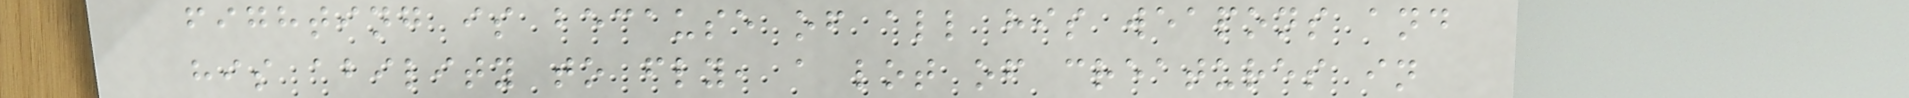fighting is because of all his weapons and
his ability to fly, a lot of creatures in
